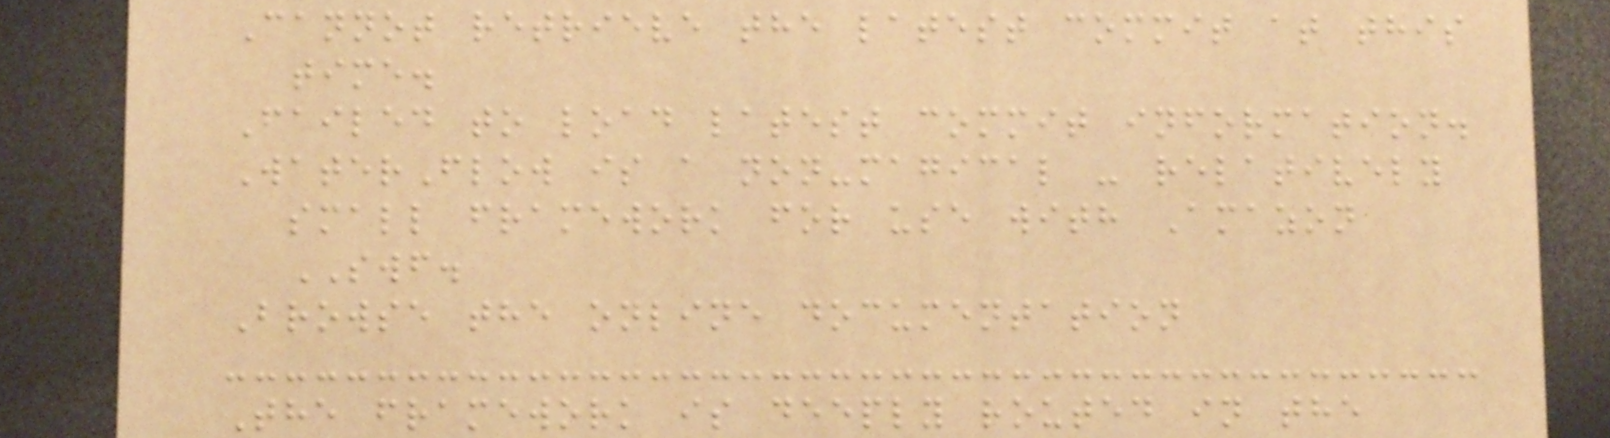Cannot retrieve the latest commit at this
time.
Failed to load latest commit information.
WaterFlow is a non-magical - relatively
small framework for use with Amazon
SWF.
Browse the online documentation
The framework is deeply routed in the
